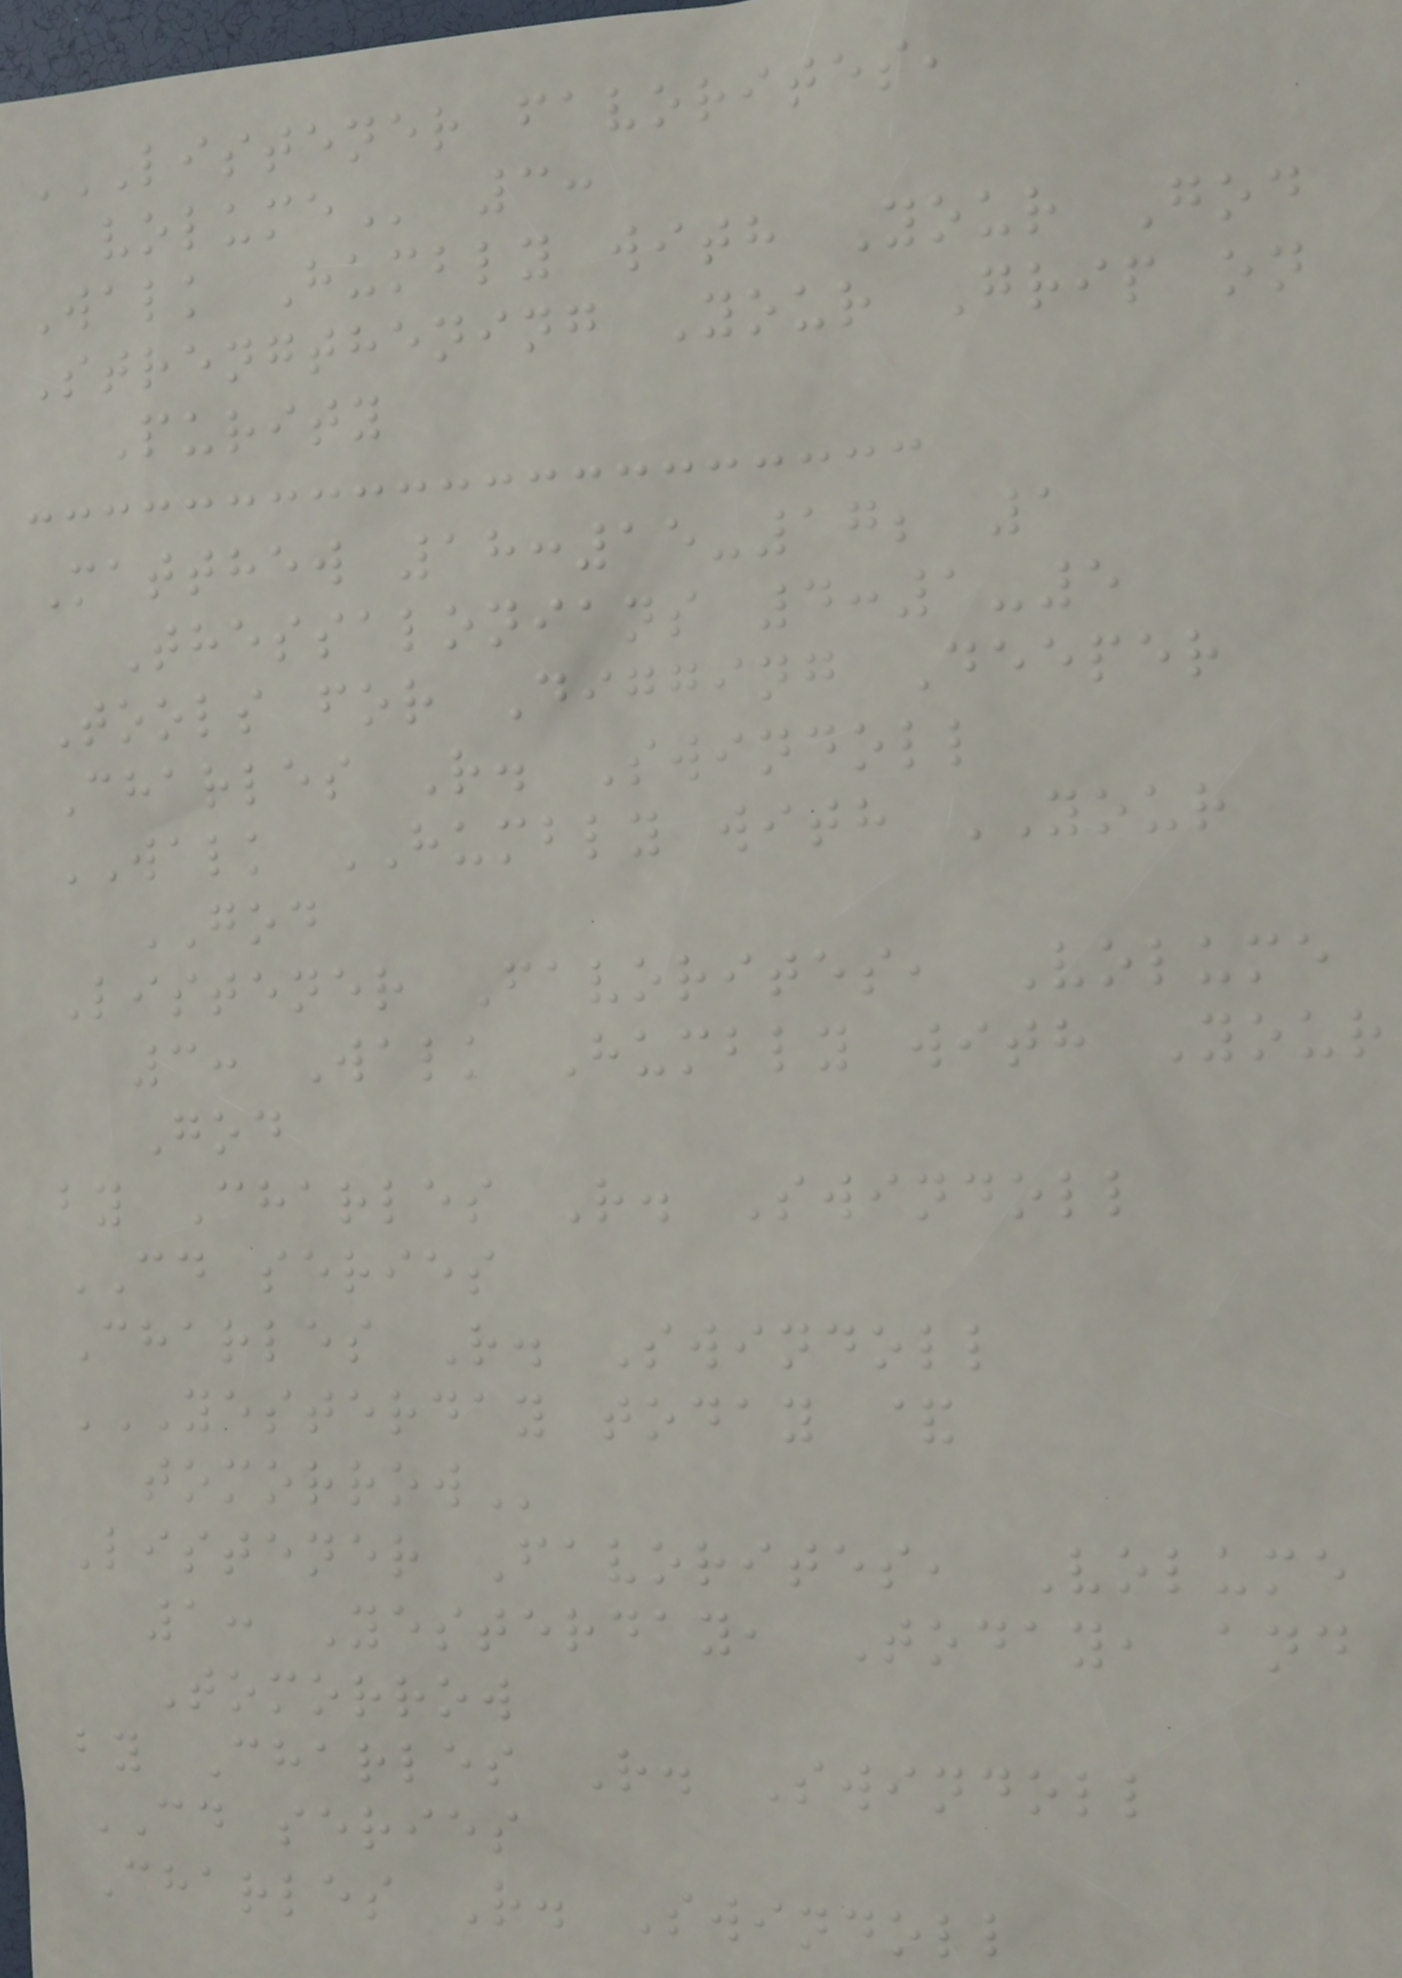LISTENER FAVORITES,
VOLUME 3:
Walk Humbly with Your God
Strengthening Your Grip on
Purity
Matthew 18:15-17; 1
Thessalonians 4:1-5
Tools for Digging Deeper
Charles R. Swindoll
WALK HUMBLY with YOUR
GOD
Listener Favorites, Volume
3: Walk Humbly with Your
God
by Charles R. Swindoll
CD series
Charles R. Swindoll
YESTERDAY TODAY &
TOMORROW
Listener Favorites, Volume
1: Yesterday, Today, and
Tomorrow
by Charles R. Swindoll
CD series
Charles R. Swindoll
